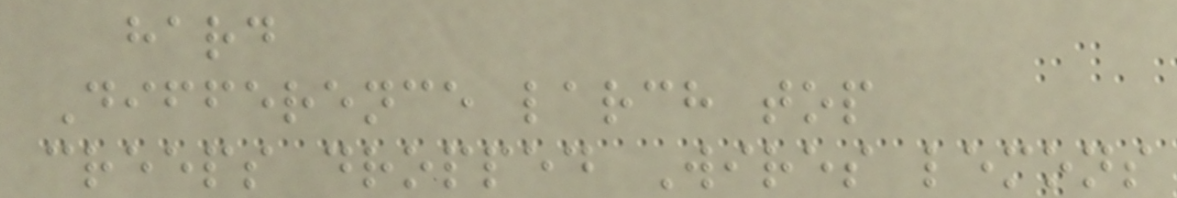hard
Difference larch top
creeps dropped Wires lemons
